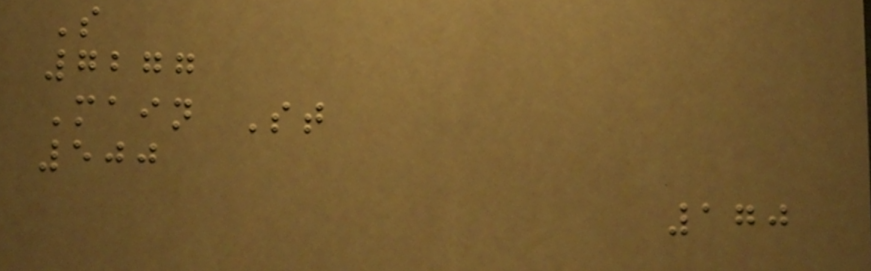S
7277
Main St
500
170
